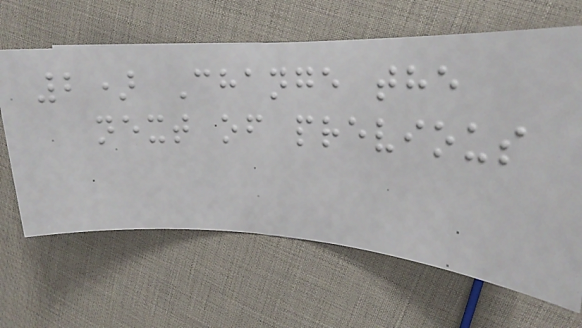2) Change the
next of previous
